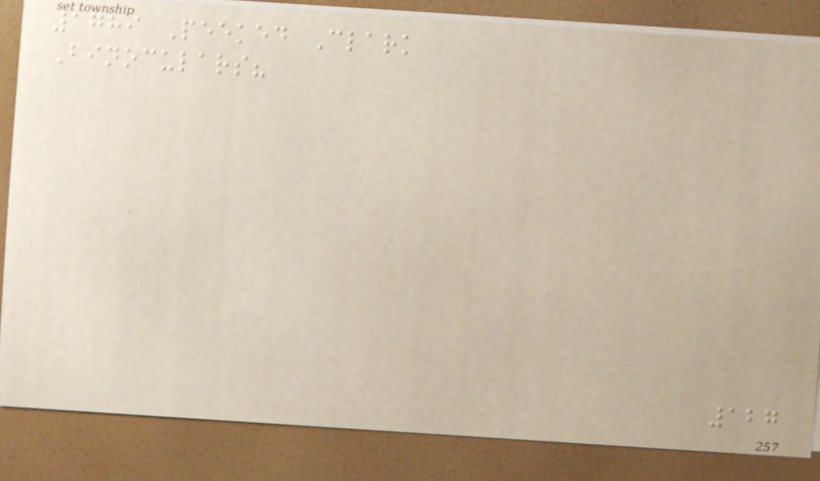1789 Peeked Clark
Binoculars?
127
